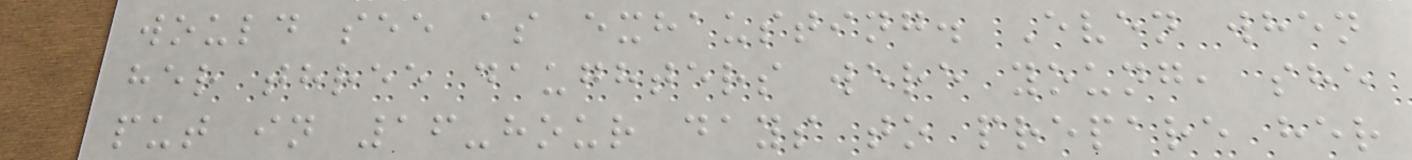would see as exhausting. Even when
her three daughters were young, she
put in 16-hour days to prepare her
